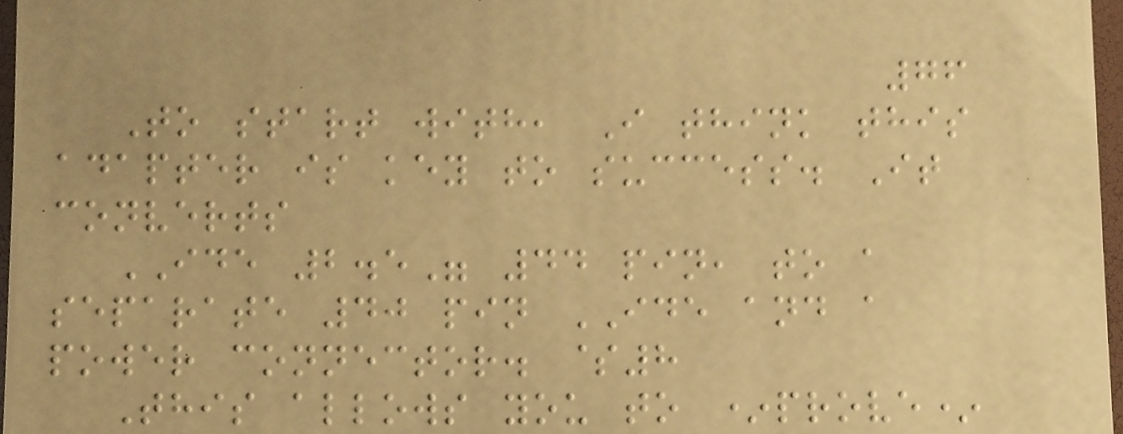76
To start with, I think this
adapter is key to success. It
converts
IDE 2.5" 44 pin, to a
separate 40 pin IDE and a
power connector. $8
This allows you to *prove*
